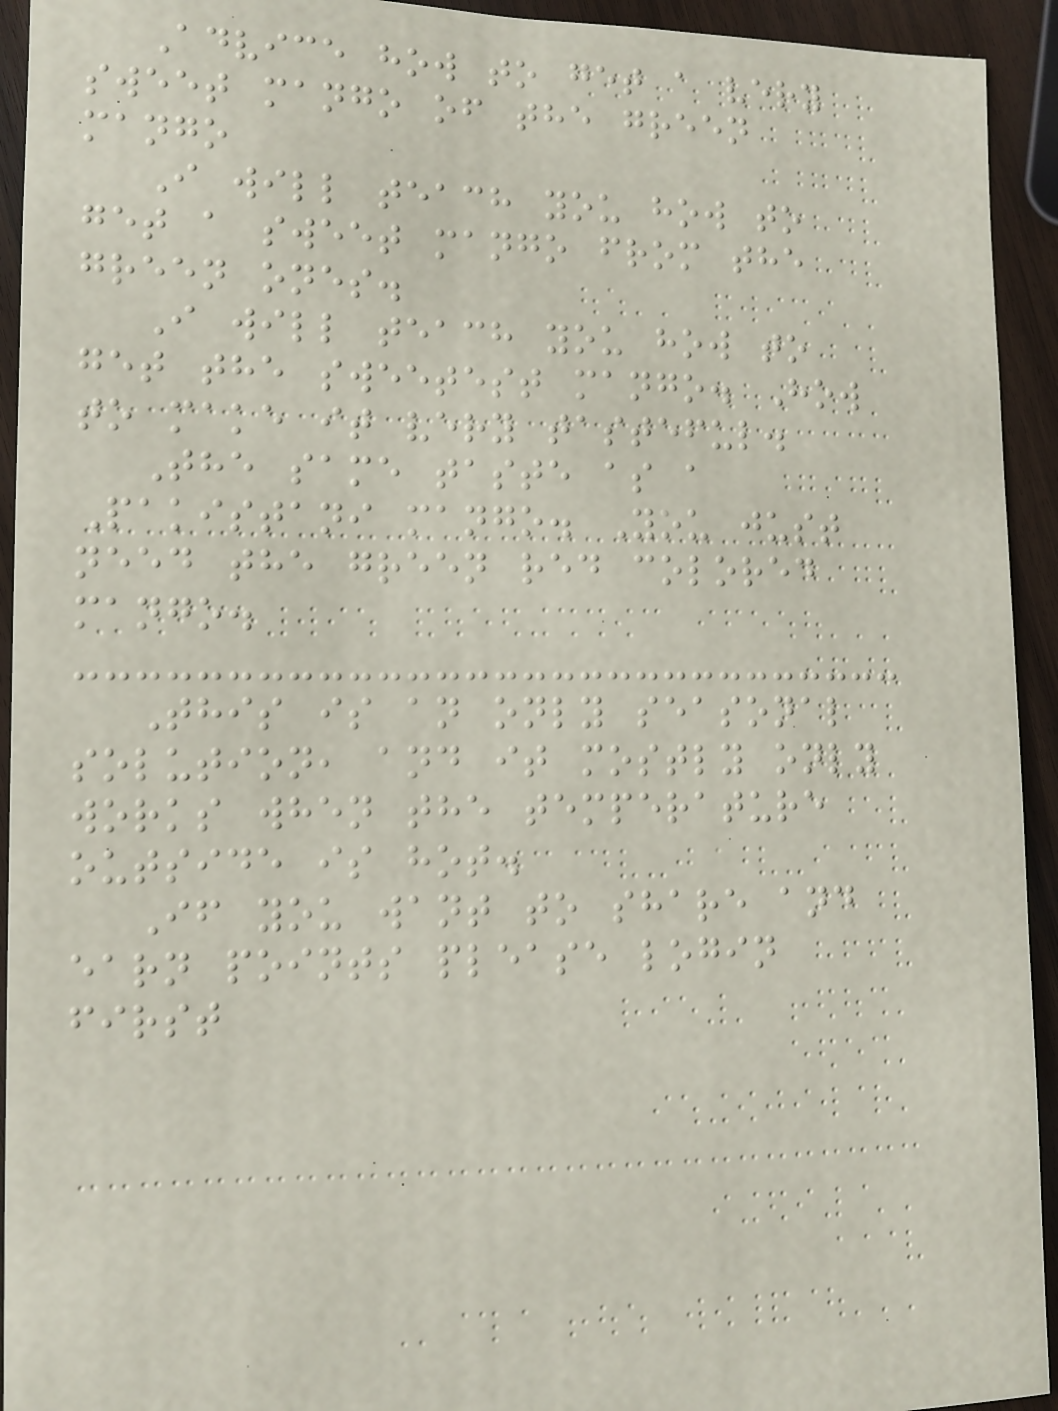Advice how to get a very
sweet mango of the green
mango
I will teach you how to
get a sweet mango from the
green ones.
I will teach you how to
get the sweetest mango. How
to make it very tasteful.
The same taste as a
Pakistani mango. You just
need the green red colored
mango.
This is an only seasonal
solution, and it mostly only
works when the temperature
outside is hot.
If you want to share and
earn points please login
first
